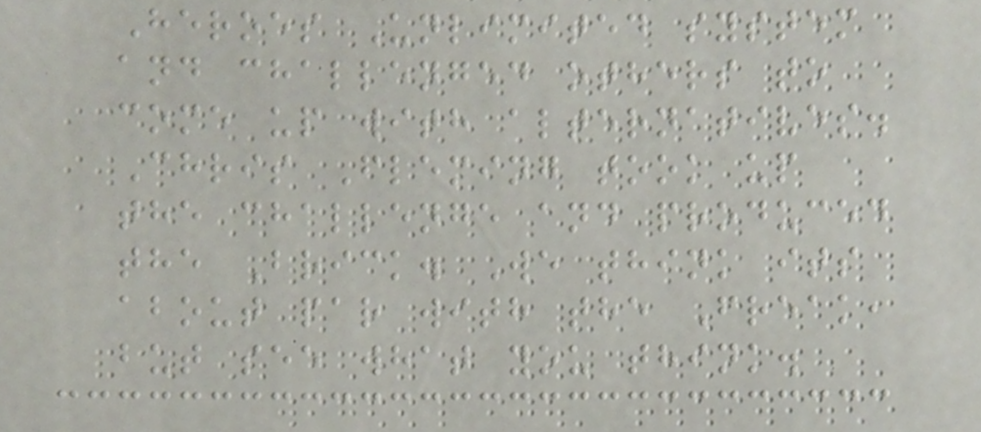Heroes Unlimited system
and challenged others to
come up with alternatives.
Chris Fleming took up
the challenge and produced
the Brick. We think its
about par with the Freak,
but see what you think.
